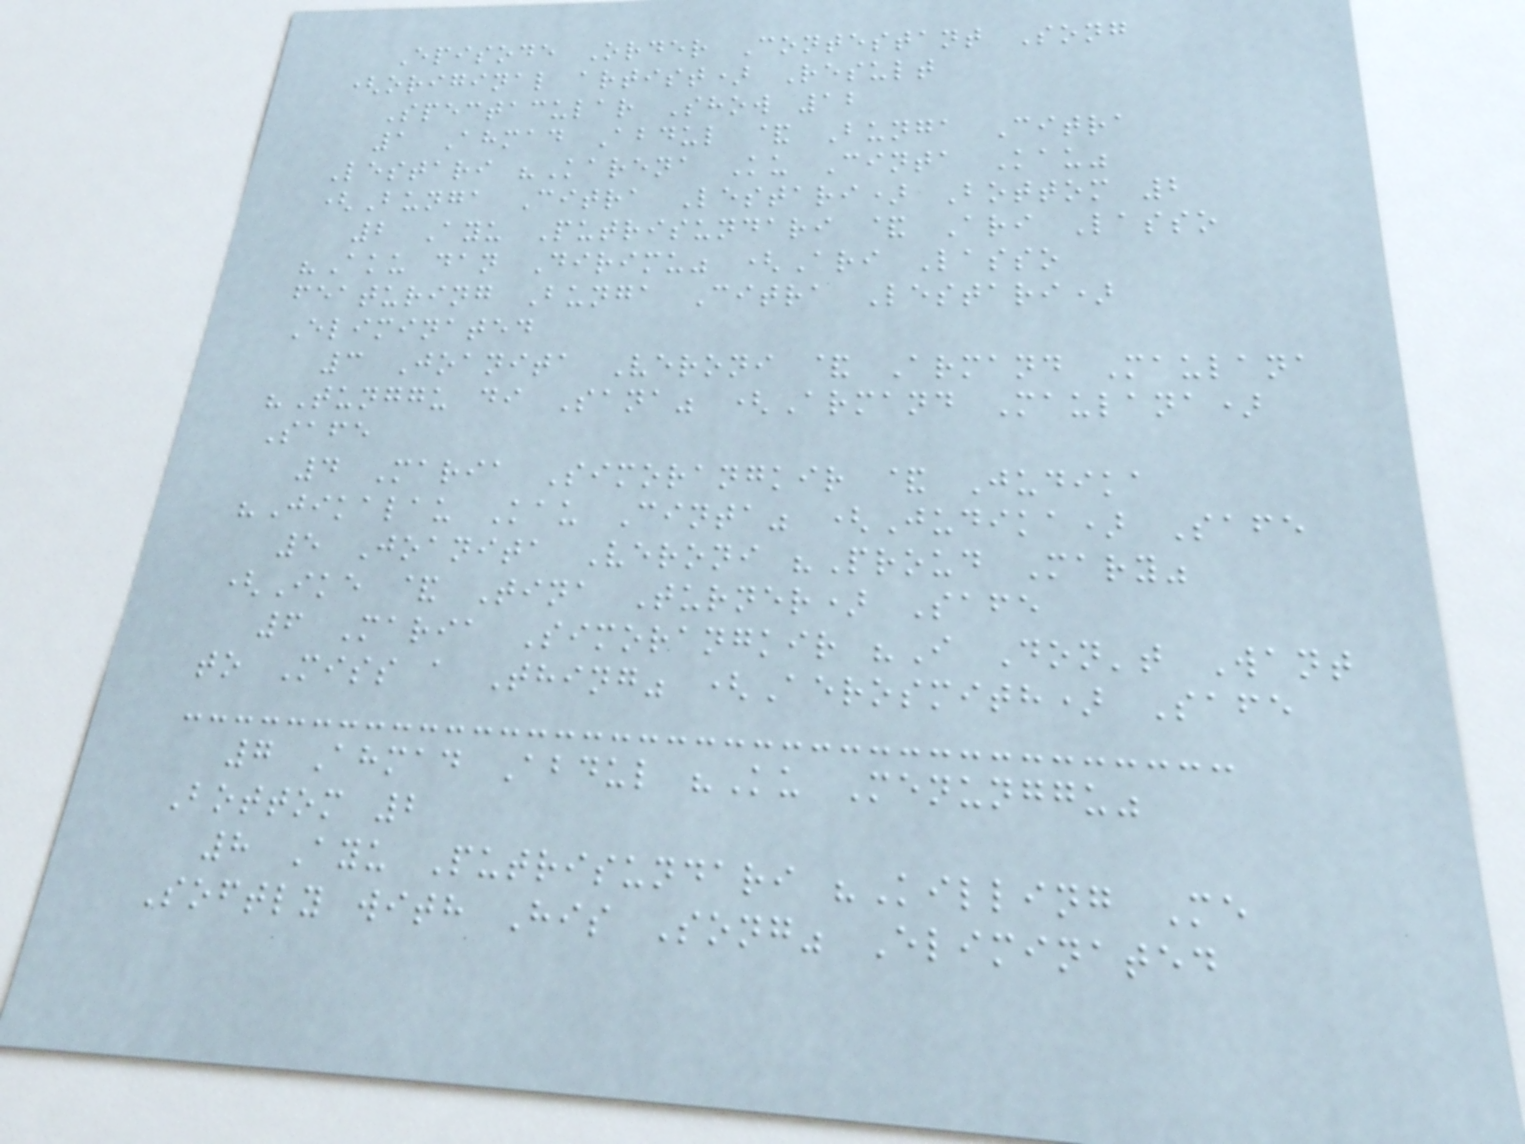Episode Order Contestant Song
(original artist) Result
Spectacular Show 12
1 Ahmad Abdul & Bunga Citra
Lestari "Karena Ku Cinta Kau"
(Bunga Citra Lestari) Bottom 2
2 Ayu Putrisundari & Ari Lasso
"Aku dan Dirimu" (Ari Lasso
featuring Bunga Citra Lestari)
Eliminated
3 Joanita Veroni & Armand Maulana
"Tunggu di Sana" (Armand Maulana)
Safe
4 Maria Simorangkir & Judika
"Jikalau Kau Cinta" (Judika) Safe
5 Joanita Veroni "Proud Mary"
(Ike & Tina Turner) Safe
6 Maria Simorangkir "I Don't Want
to Miss a Thing" (Aerosmith) Safe
7 Ahmad Abdul "Ku Menunggu"
Bottom 2
8 Ayu Putrisundari "Killing Me
Softly with His Song" Eliminated
